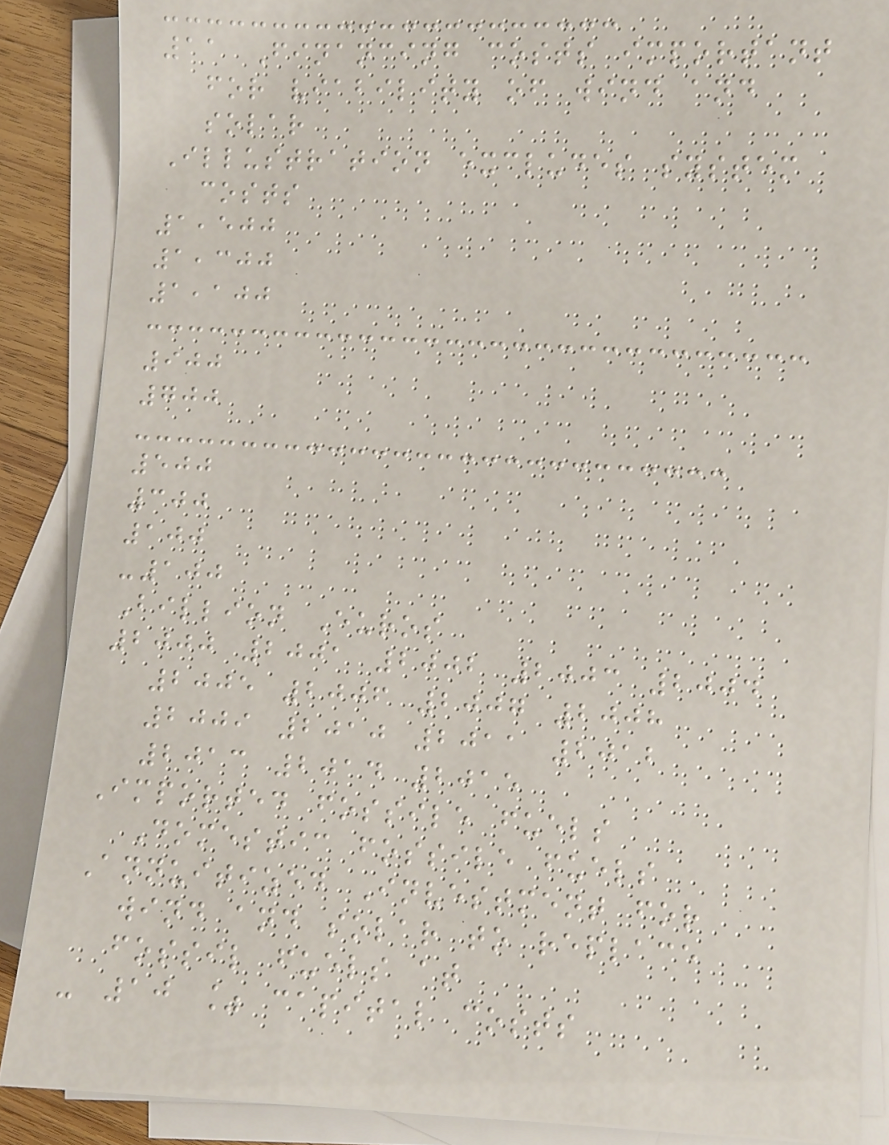11 Financing costs important
for viability of wind and
solar
Illustration excludes system
costs
1,500
1,300
1,100
900
700
500
300
100
-100
Billion Euros
2000 2001 2002 2003 2004
2005 2006 2007 2008
2009 2010 2011 2012
2013 2014 2015
Imported fossile fuels
Domestic fossile fuels
Annuitized Investment for
wind and solar to replace
fossil fuels at
- 10 % capital costs
